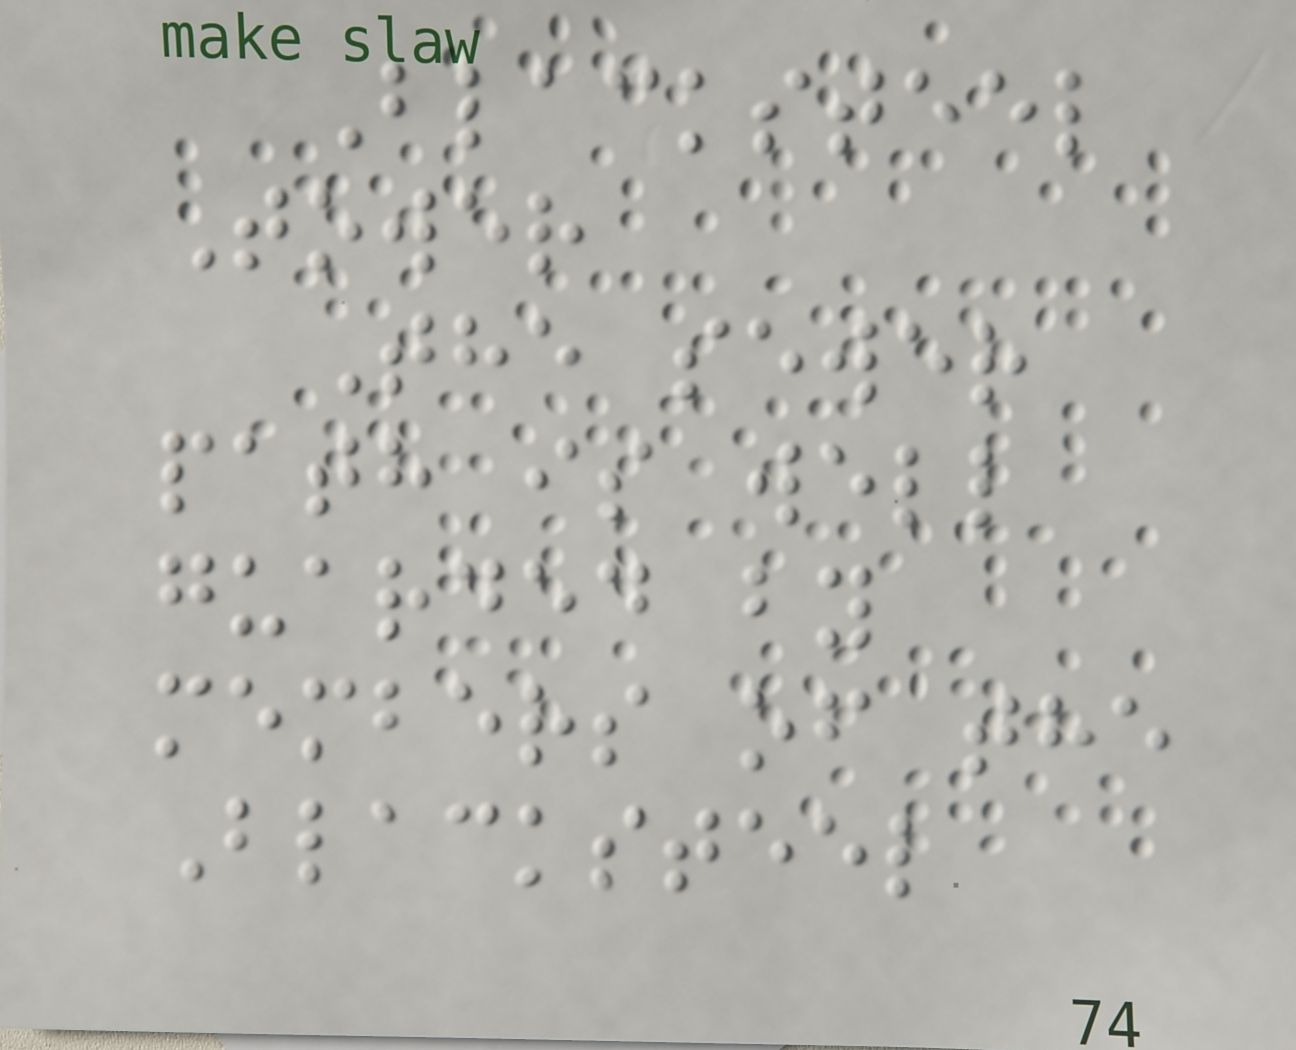Blacksteel
Tower
The sewer
path is well
guarded by
members of the
Blacksteel
